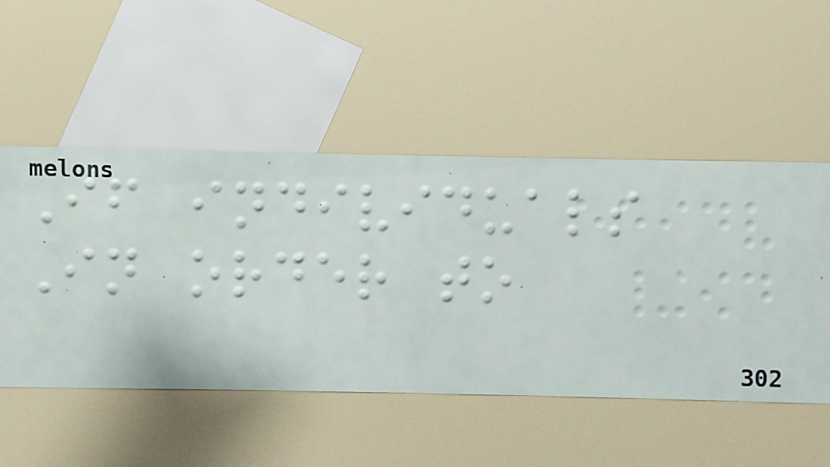If individuals
In order to
